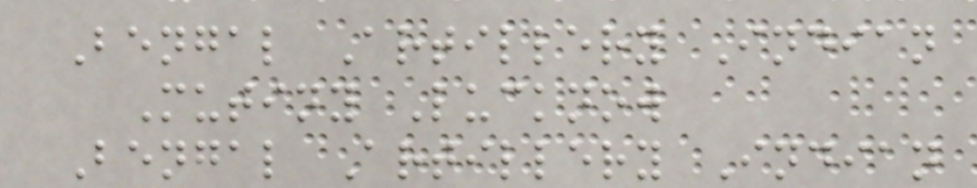Bengal Artillery Indian
Mutiny Lucknow
Bengal Artillery Indian
